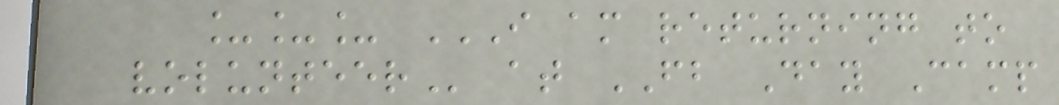___ I AM RETURNING TO
VOLUNTEER at FB Day Camp
